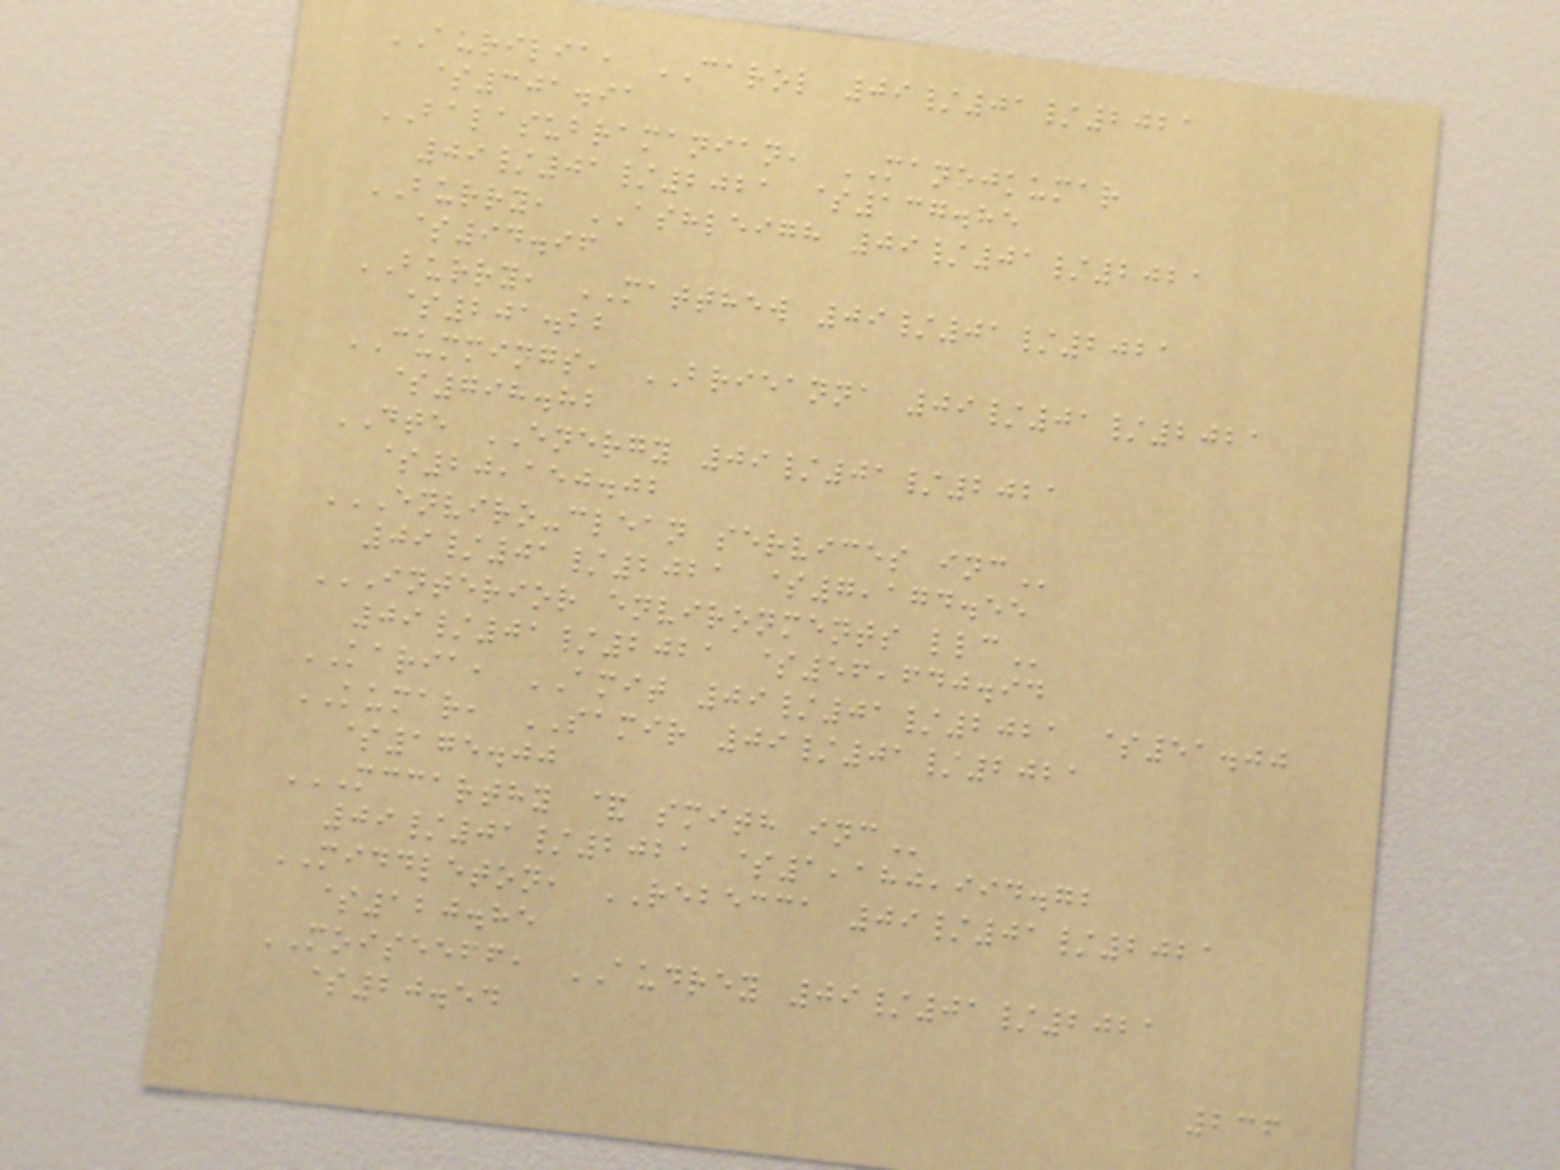AURILIA, CAROL 09/01/2021
$301.91
BALASUBRAMANIAN, MANOJKUMAR
09/01/2021 $137.85
BURRY, ASHLEIGH 09/01/2021
$94.96
BURRY, MATTHEW 09/01/2021
$201.22
CUMMINGS, BRIEANNA 09/01/2021
$798.82
DTE ENERGY 09/01/2021
$20,150.02
ENVIRO-CLEAN SERVICES INC
09/01/2021 $7,174.55
INTERIOR ENVIRONMENTS LLC
09/01/2021 $56,640.94
KARIA, AMIT 09/01/2021 $51.00
KUMAR, SAMIR 09/01/2021
$175.00
MCCARTHY & SMITH INC
09/01/2021 $1,180,994.72
MIDDLETON, REBECCA 09/01/2021
$120.85
MOISEEFF, AUDREY 09/01/2021
$20.54
236
